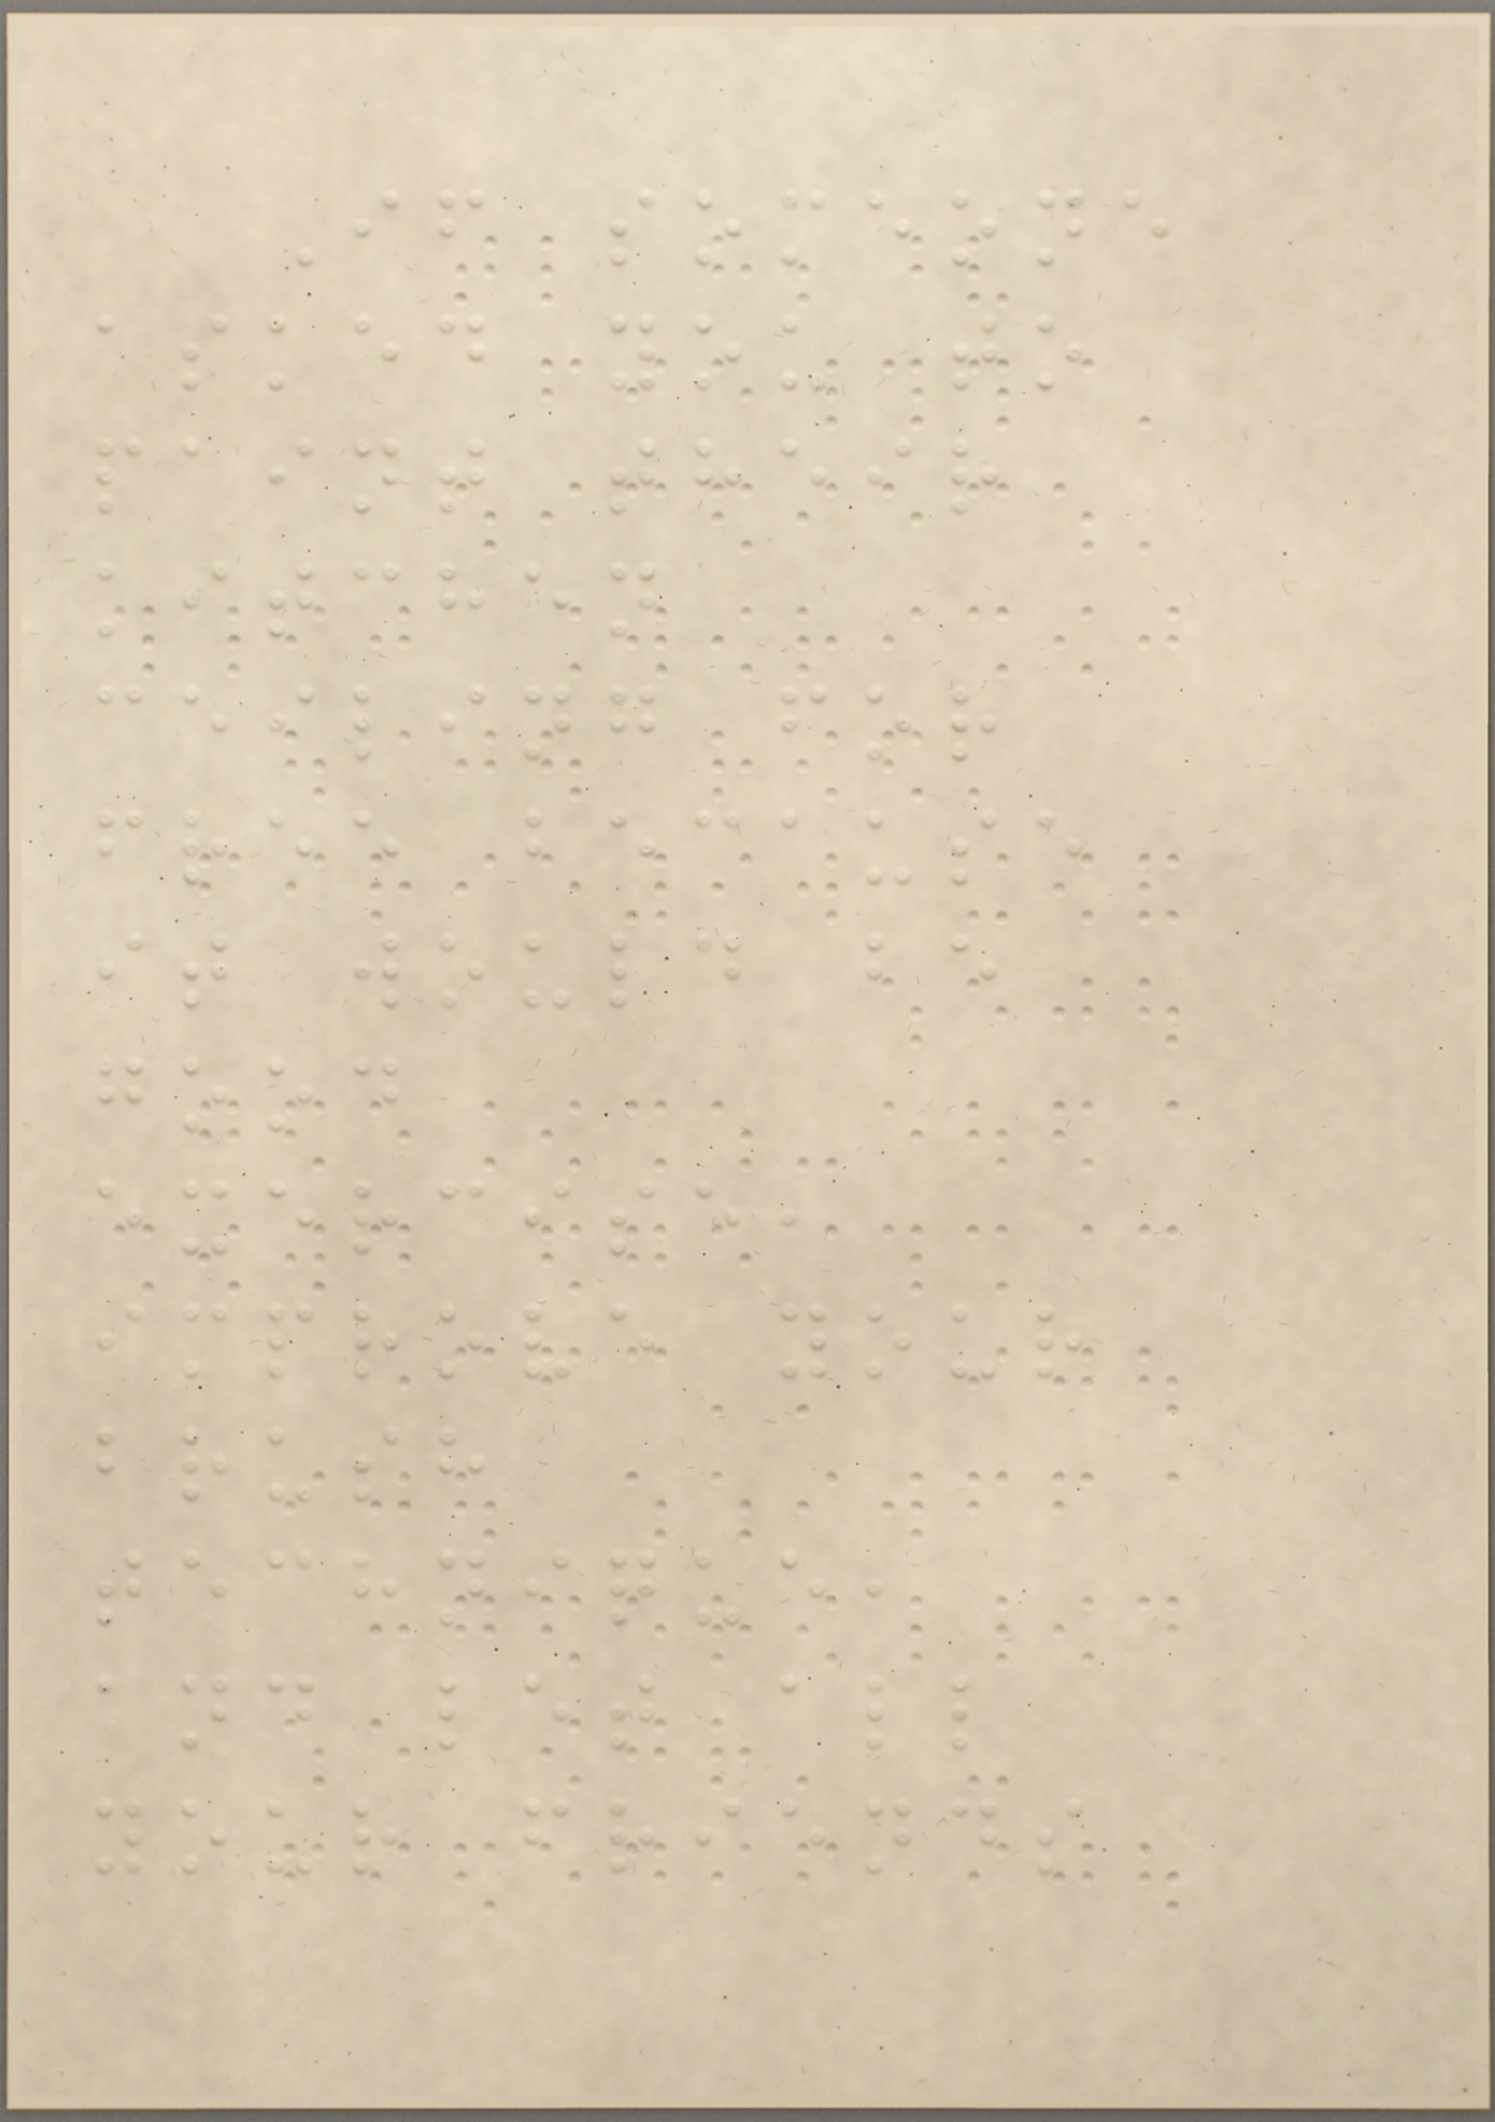If someone
asked you to
paint their
kitchen
ceiling for
free because
it would be
good
exercise,
improve your
brush
technique,
and let all
your friends
